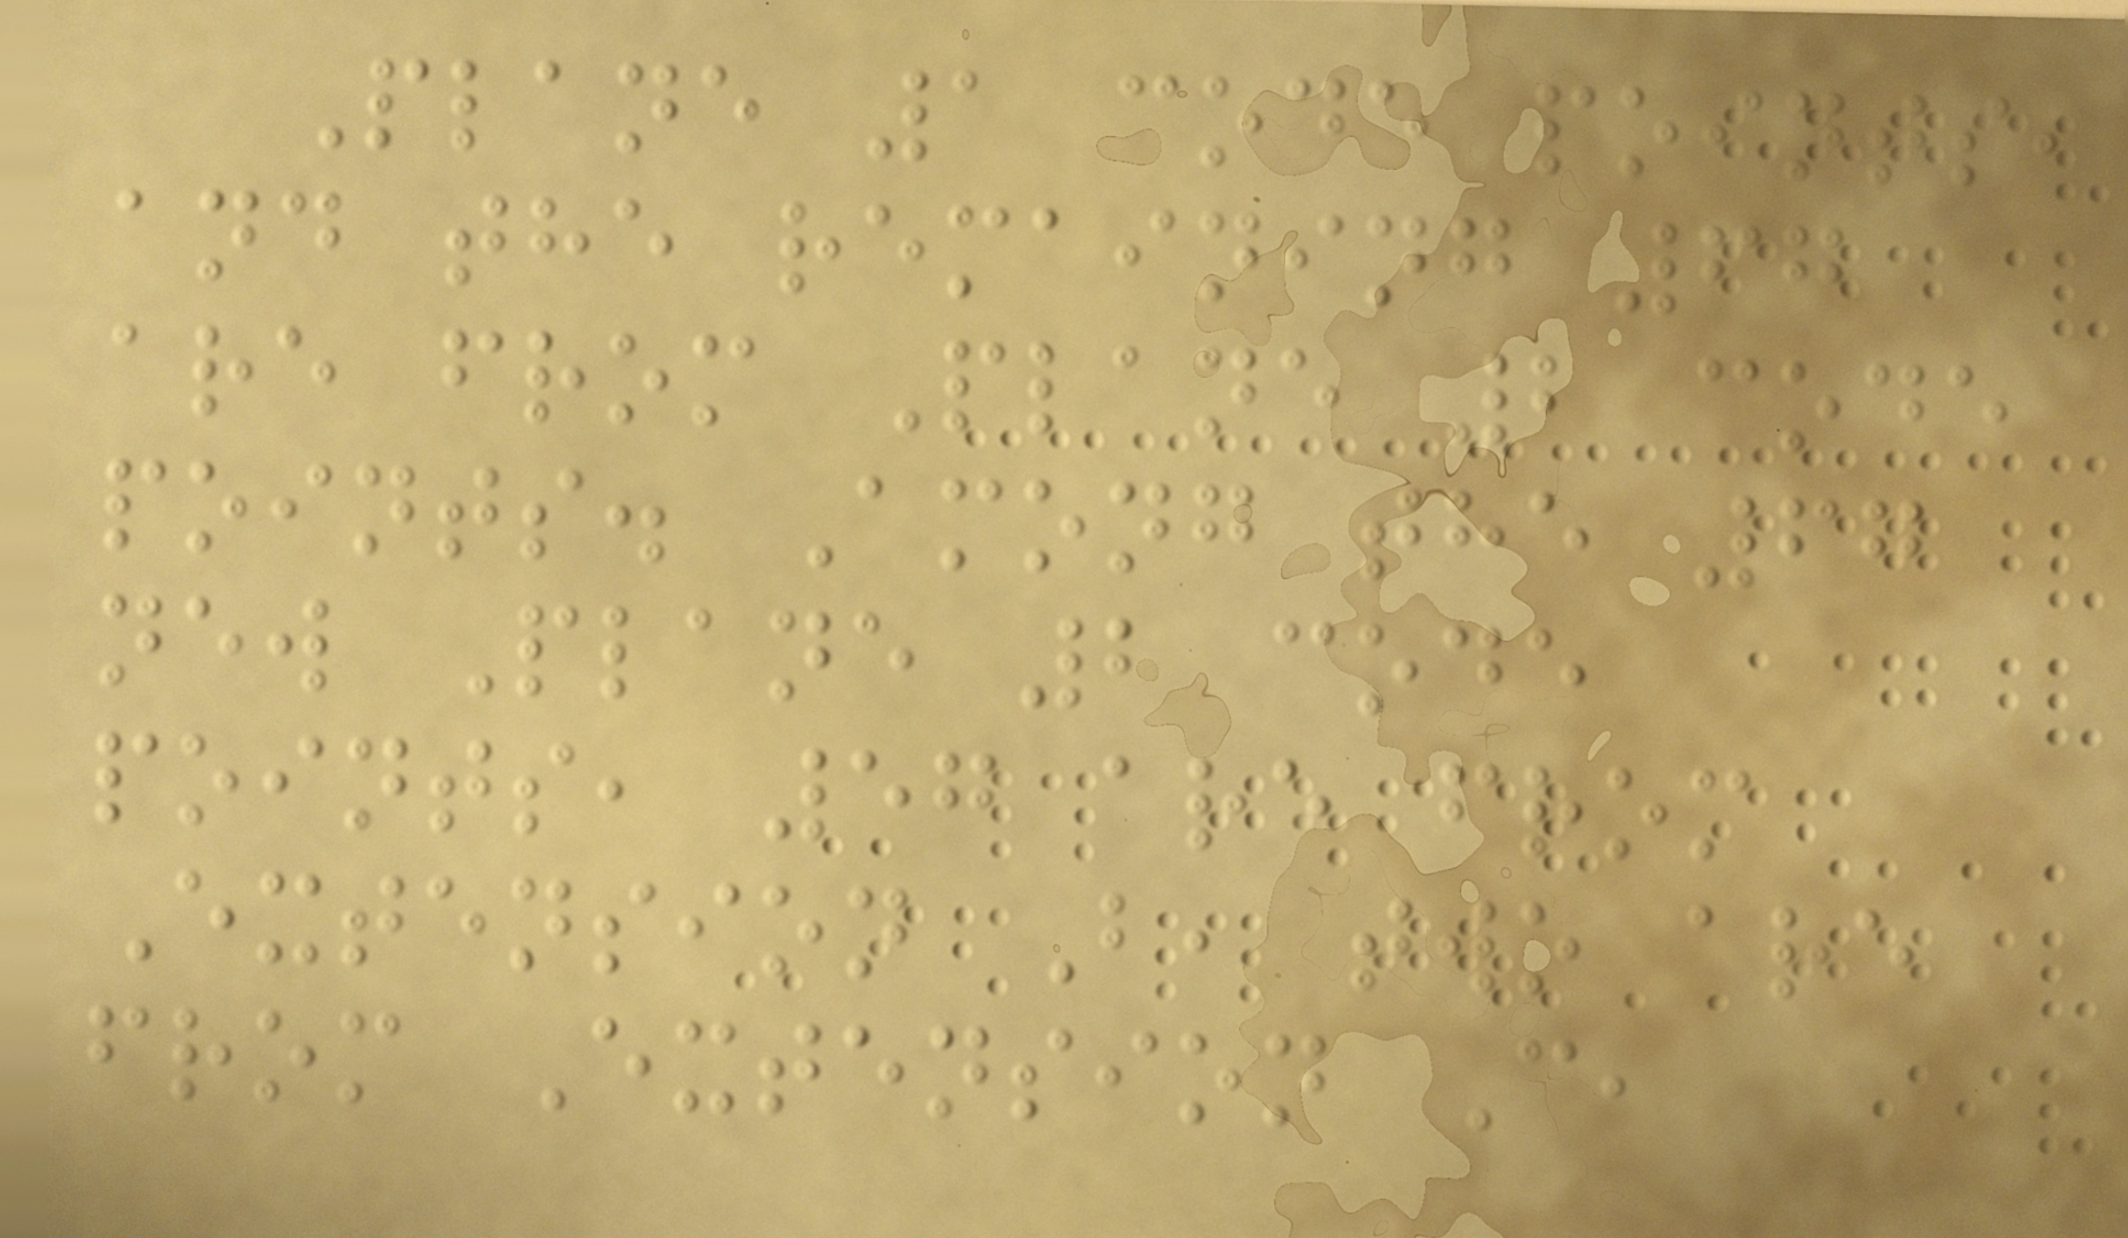Plane 1 code points,
and the remaining 67
are from Plane 2 code
points. Among the 67
new Plane 2 code
points, 57 are from
Extension B, two are
from Extension C,
